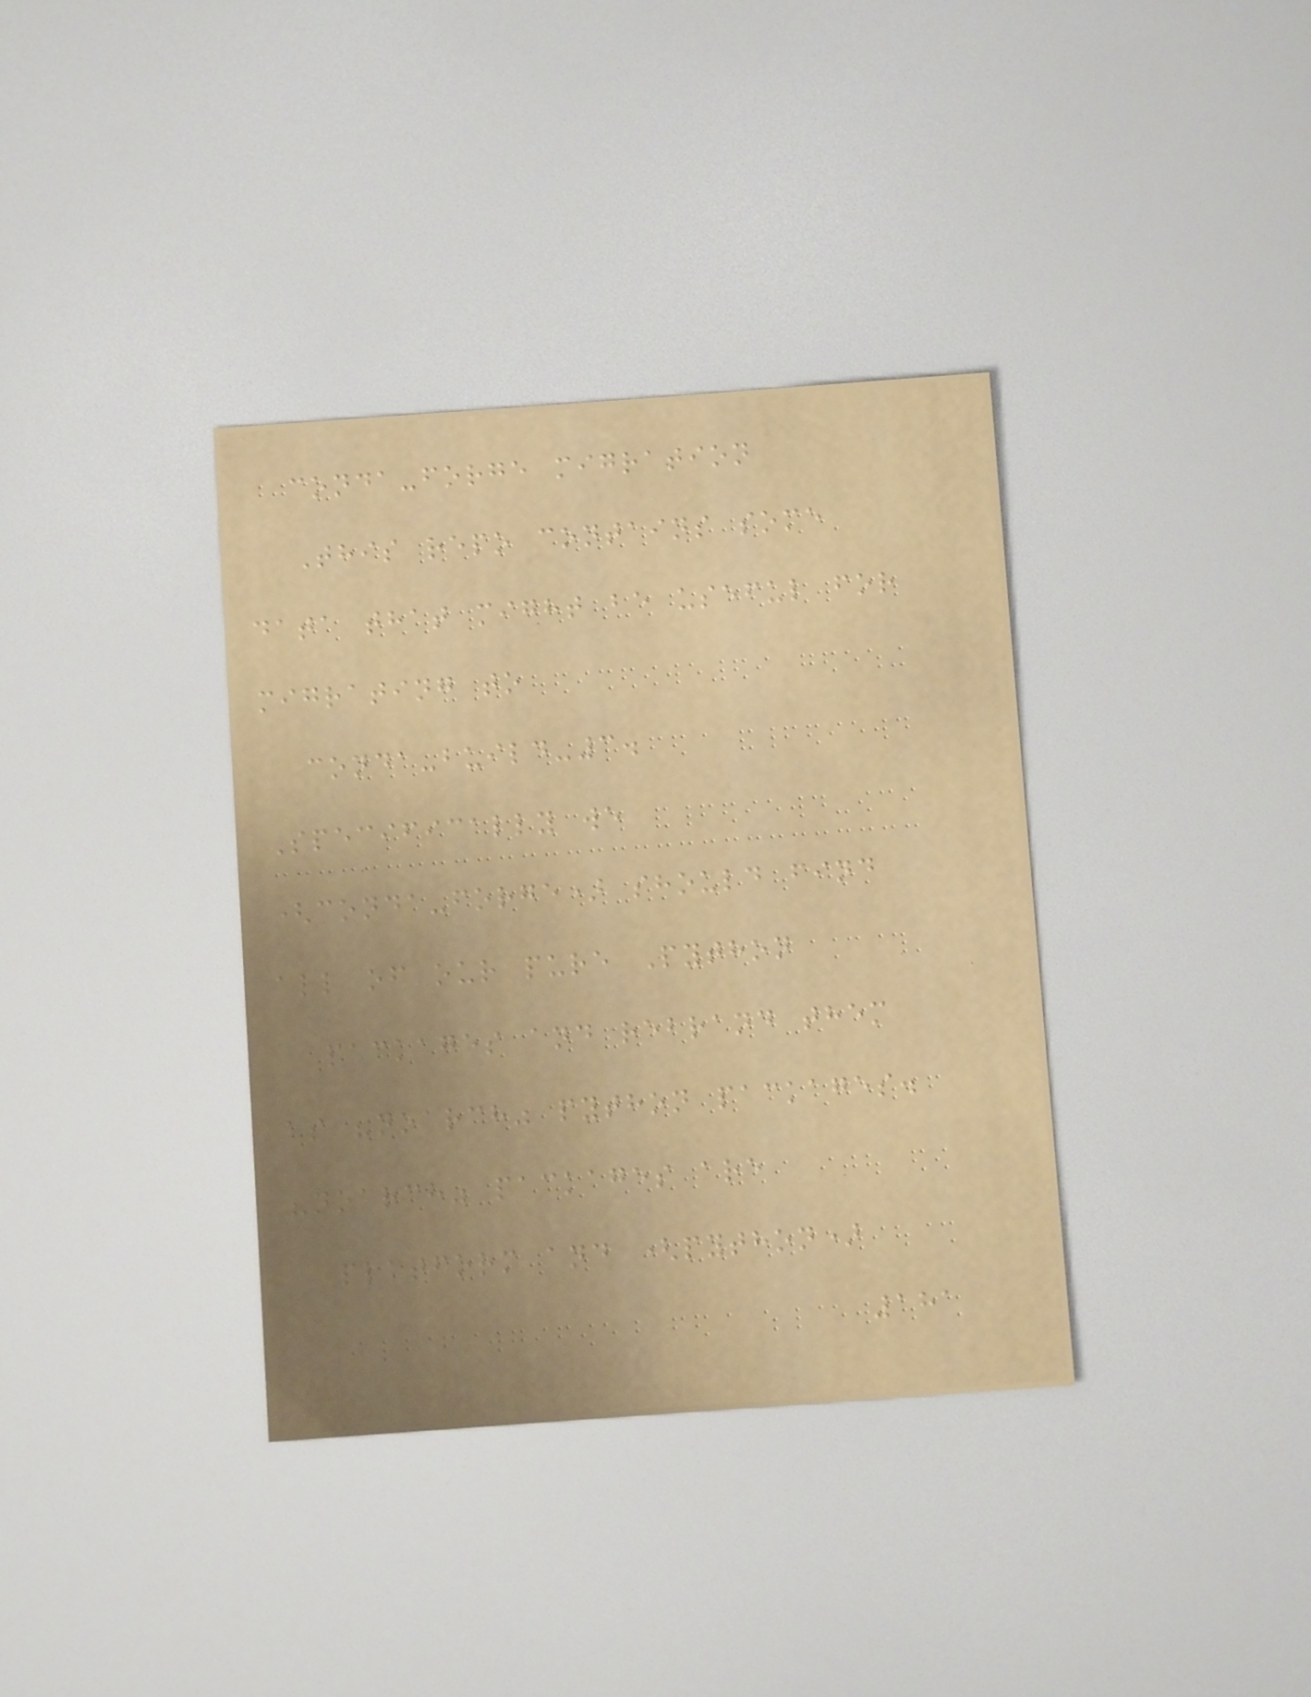conda-forge migration
This repo contains some
data that might be useful for
migrating to
conda-build-3.
Specifically we
(conda-forge) should find
all of our pure Python
packages and rebrand them
as "noarch" python packages.
"noarch" packages are
platform and (python)
181
